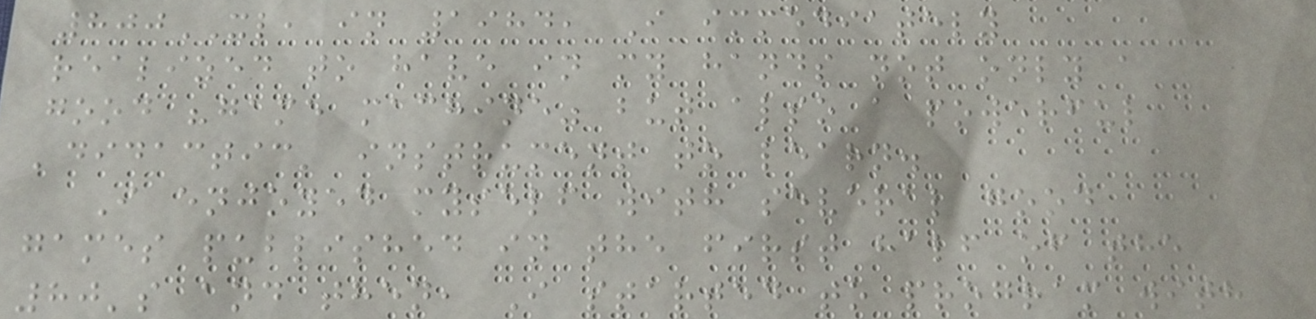800XL, in 1984, I immediately
realized to have in my hands not only a
good "game machine" but also a powerful
'didactic' instrument to learn.
I enjoyed myself with several good
games published in the first half of the
80's and then, I started to program with
